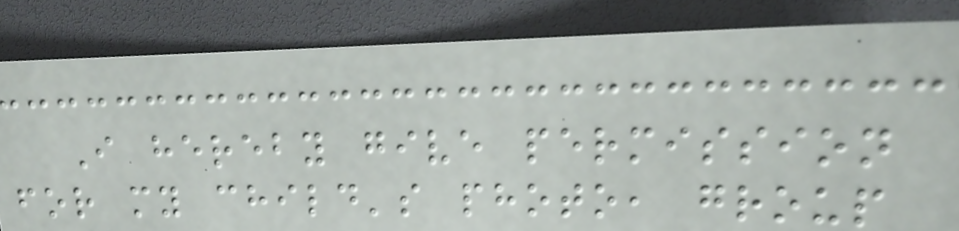I hereby give permission
for my child's photo, group
